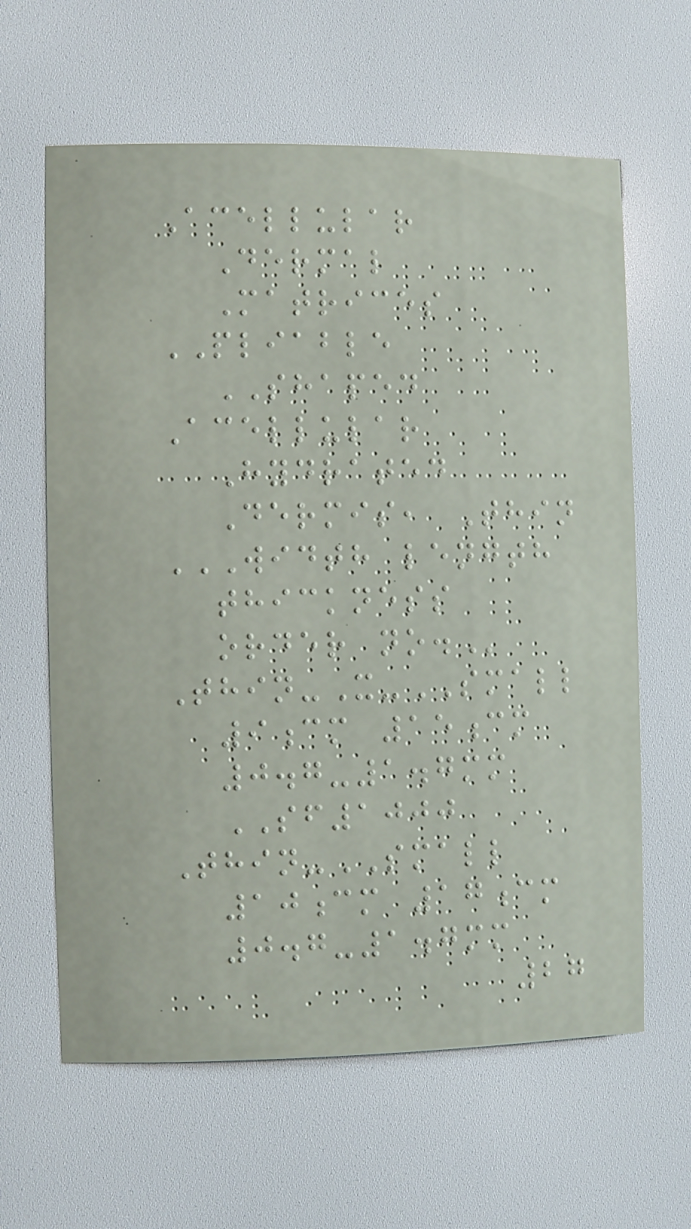Acellular
Dermal
Matrices
PLIABLE
SHAPED
Acellular
Hydrated
Dermis, Thin
WIDTH LENGTH
THICKNESS
ORDER NO.
Thin-X-SMALL
9cm 15cm
0.7-1.7mm
SF1000
Thin-SMALL
10cm 17cm
0.7-1.7mm
27
